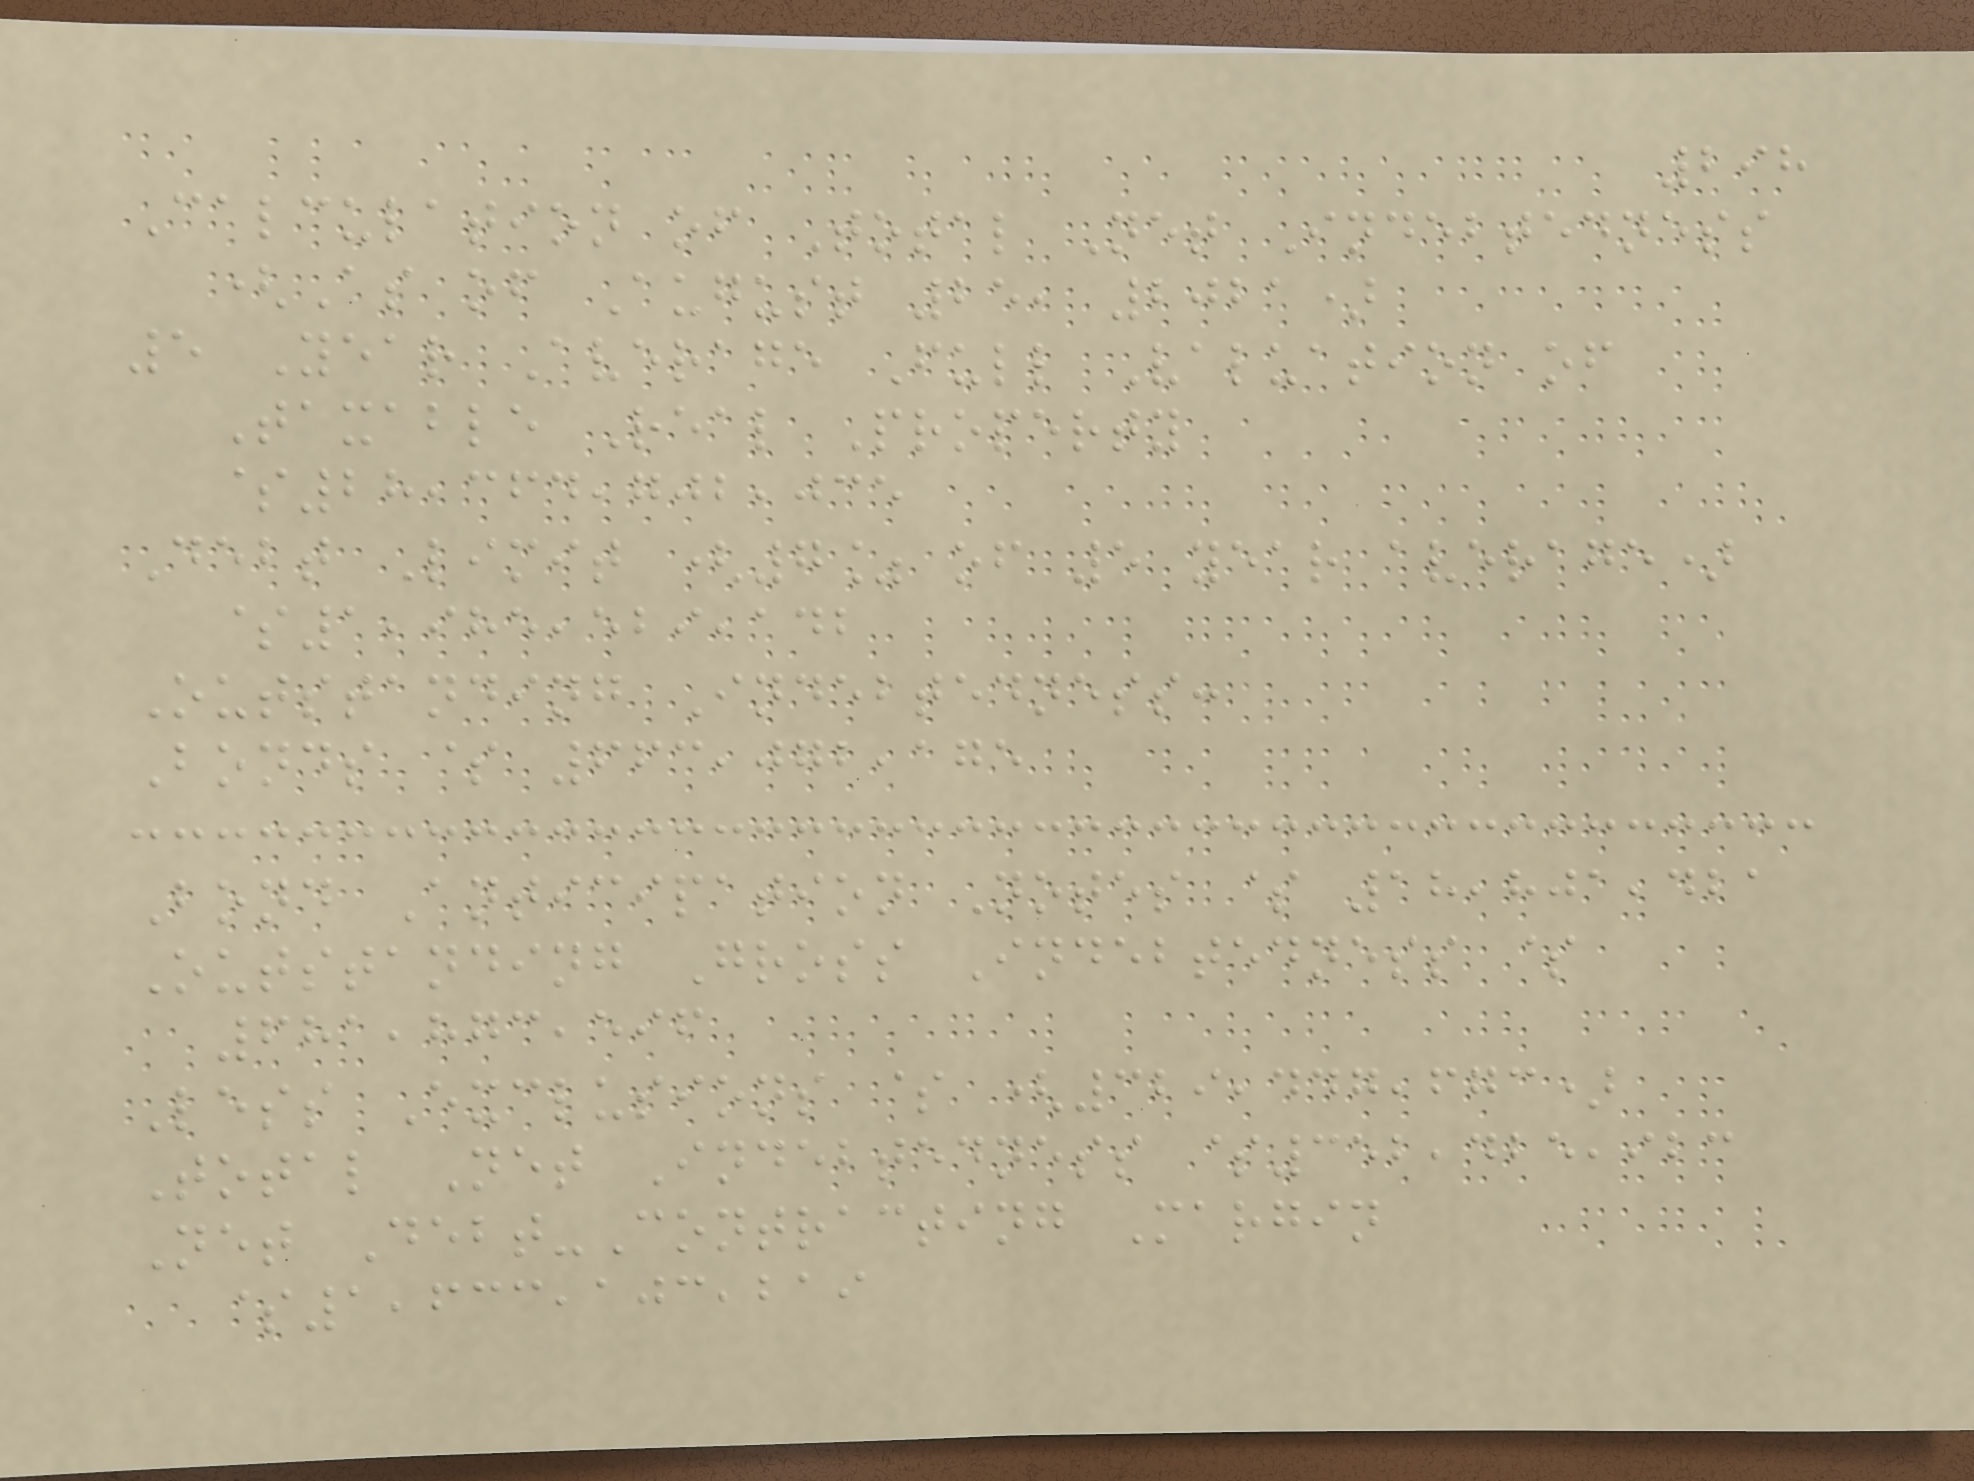298
Calculation of Total Net Indebtedness
(As of August 25, 2021)
5 Year Average Full Valuation of
Taxable Real Property
$28,364,702,035
Debt Limit (7% of 5 year average)
$1,985,529,142
Outstanding Indebtedness:
Bonds $ 663,072,175
Bond Anticipation Notes $ 18,801,421
Outstanding Gross Indebtedness $
681,873,596
Less Exclusions $ (329,447,673)
Total Net Indebtedness $352,425,923
Net Debt-Contracting Margin
$1,633,103,219
